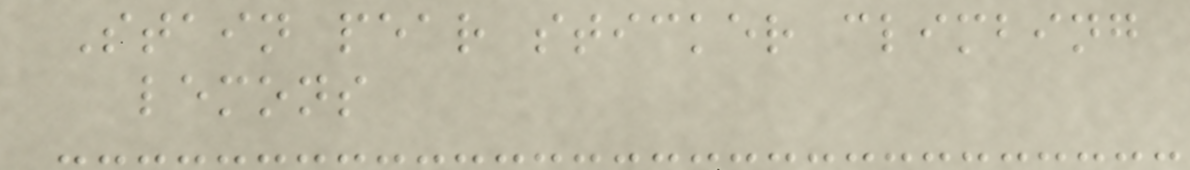Stain pear sticker climbing
lemons
